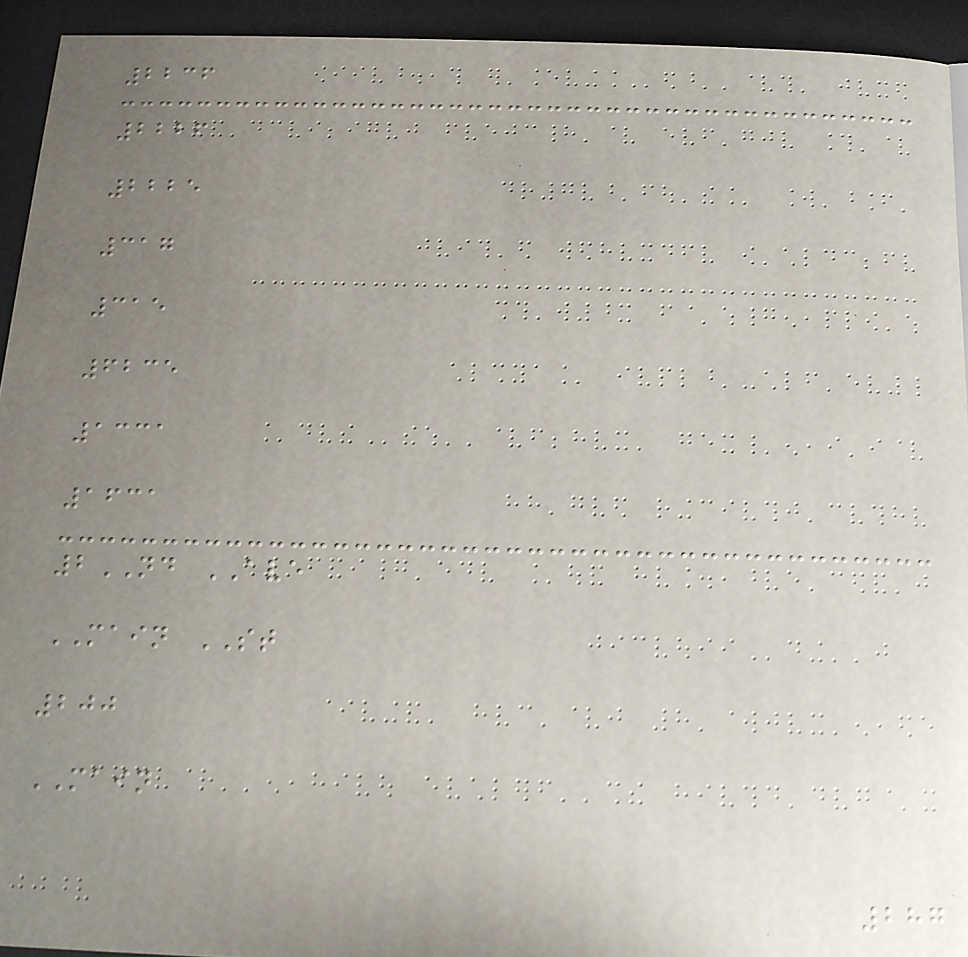2236
2226
2225
317
315
6235
1331
1631
2ND AVE
MAIN ST
200
MAIN
287
